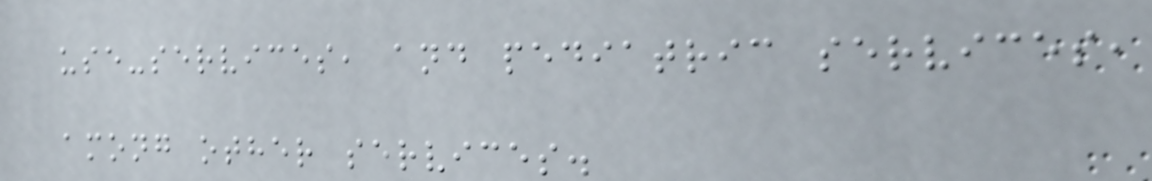use-services, and pediatric services,
among other services.
